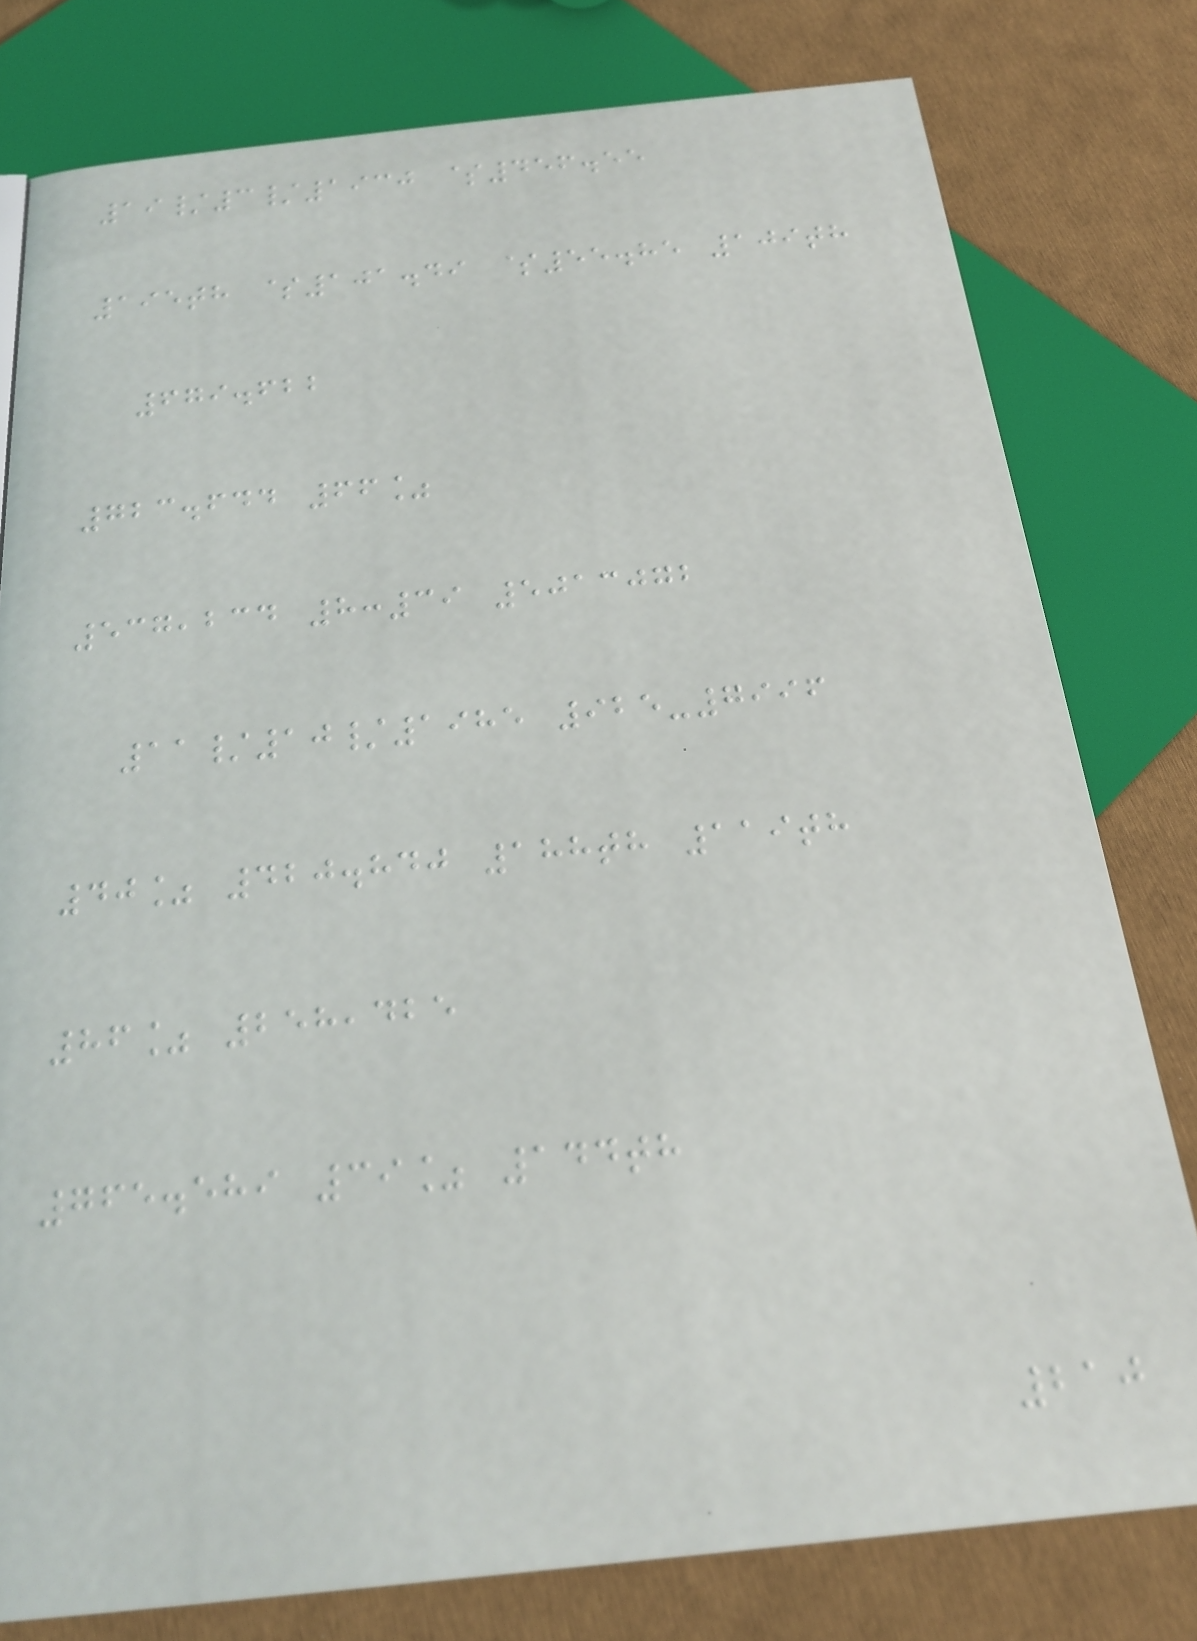19/3/1930 $456.55
195th $101.49 $55.85 109th
679.622
723.644 66%
537,234 8:39 5013072
11/10/1985 925-7996
40% 420.840 188th 119th
86% 258,425
765.589 39% 144th
210
